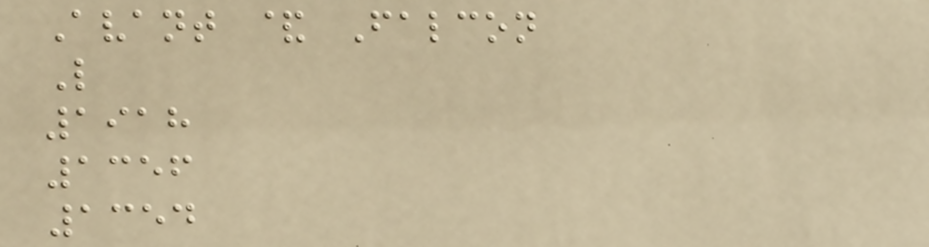Avant & Falcon
L
1918
1356
1354
